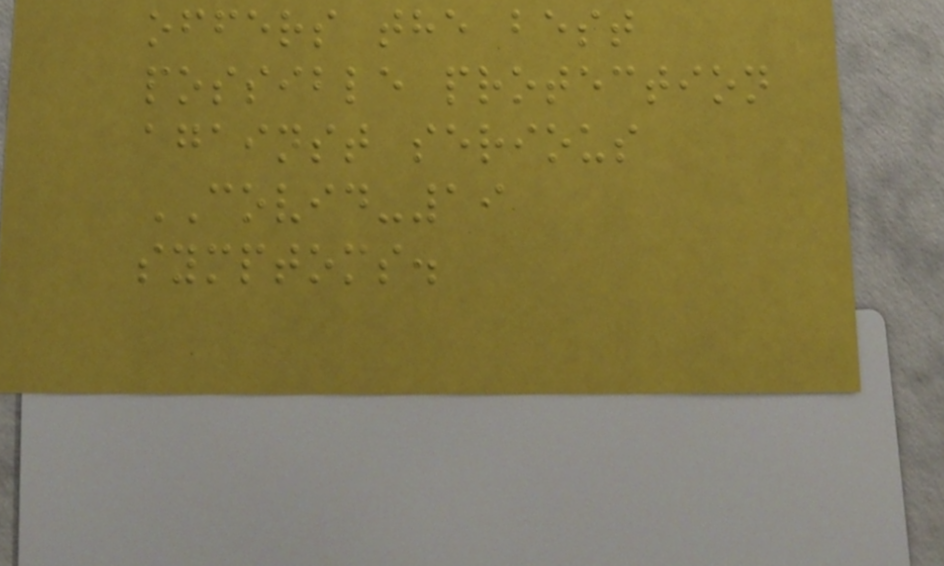offers the best
possible protection
against serious
COVID-19
symptoms.
